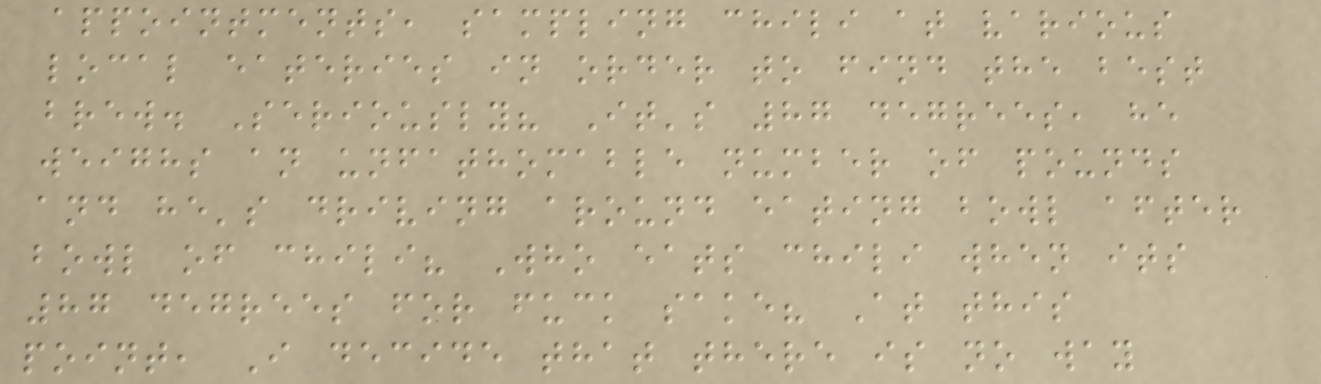appointments, sampling chili at various
local eateries in order to find the best
brew. Seriously? It's 87 degrees, he
weighs an unfathomable number of pounds
and he's driving around eating bowl after
bowl of chili? Who eats chili when its
87 degrees for fuck sake? At this
point, I decide that there is no way
